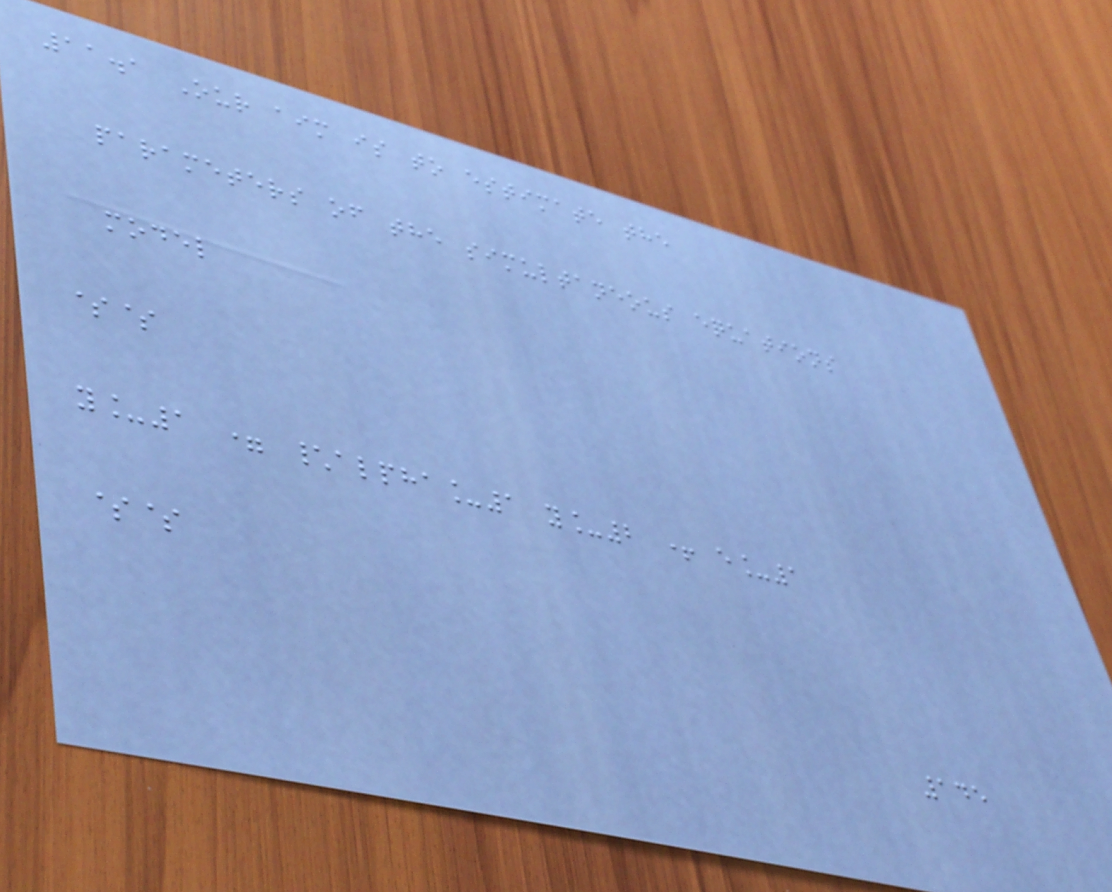11.1 Our aim is to estimate the
parameters of the simultaneous equations
model
$$
y_1 = \alpha_1 y_2 + e_1
$$
145
